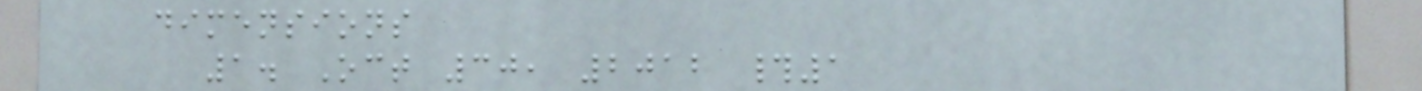dimensions
1. Oct 30, 2012 #1
